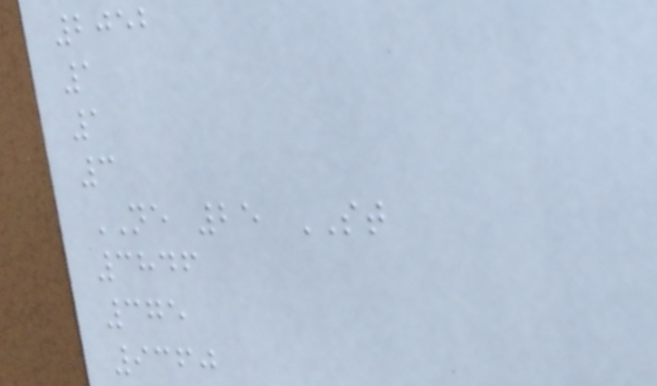2052
1
1
3
NE 25 ST
3846
375
9360
